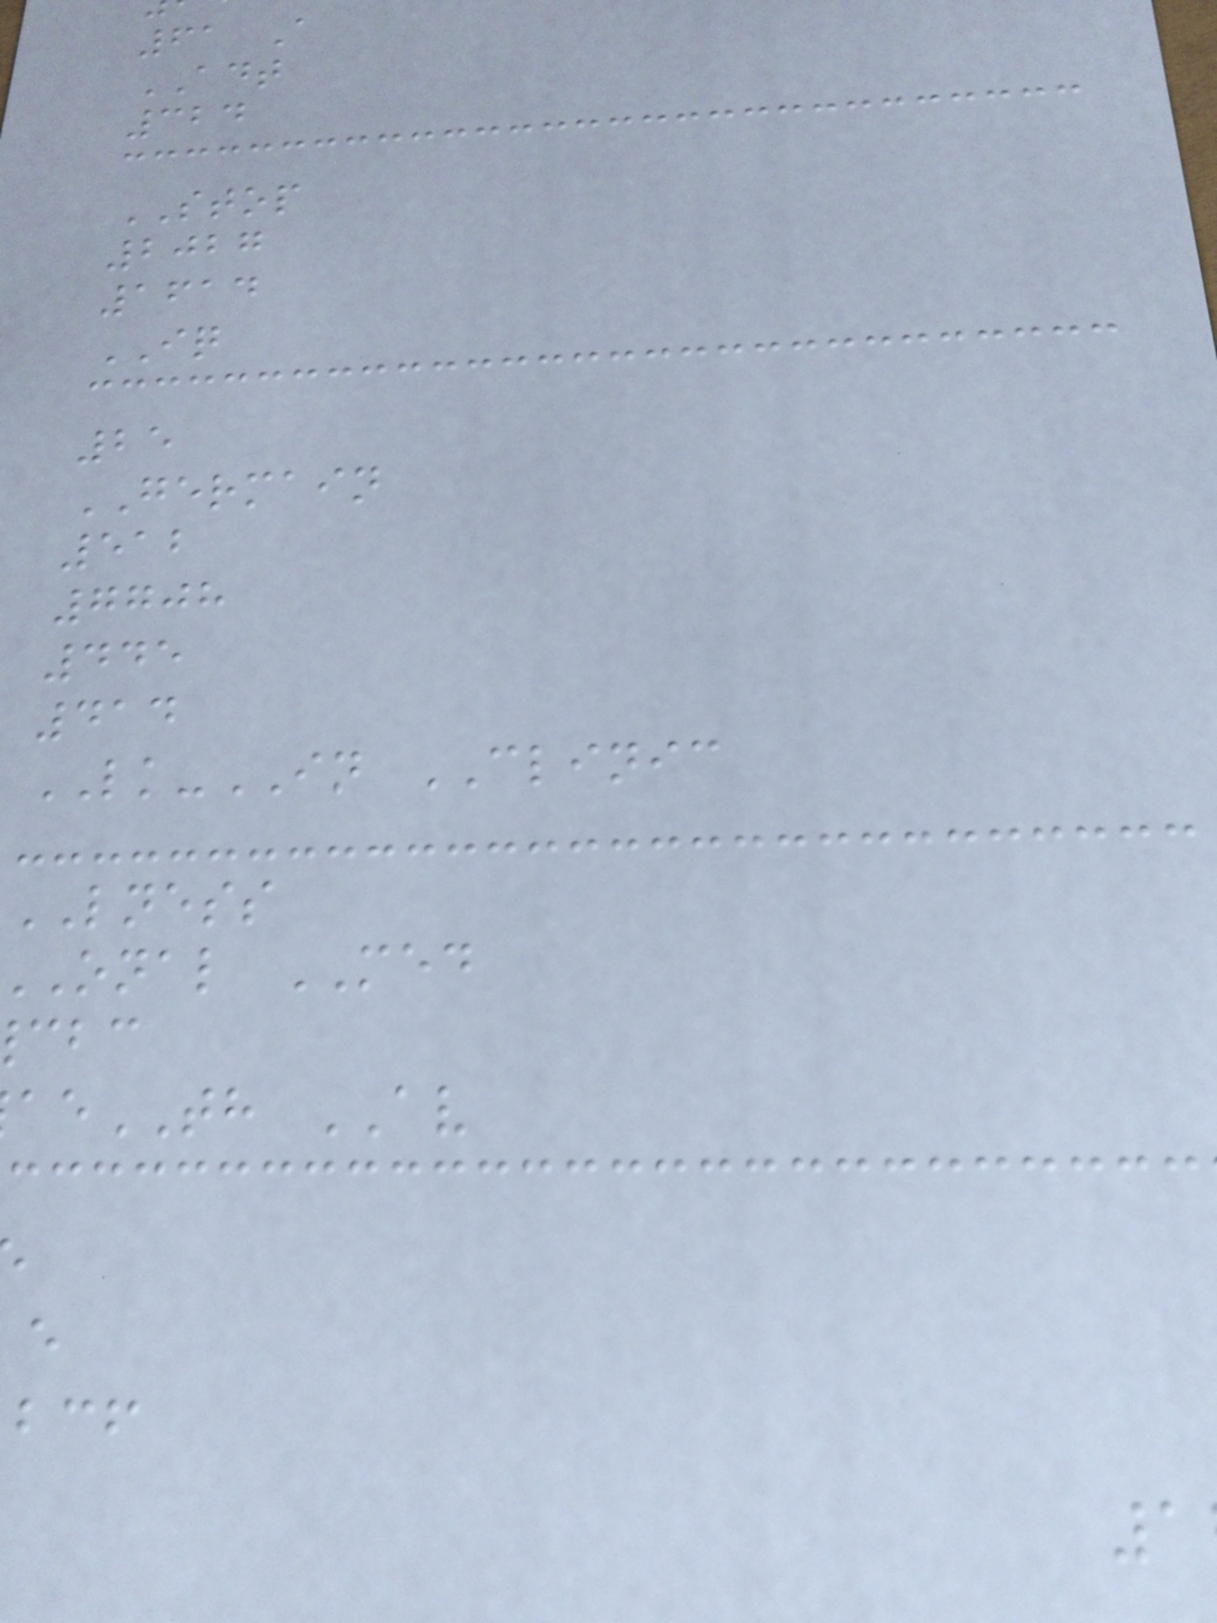61 A
ADT
324
STOP
2027
1614
IQ
25
GERMAIN
512
7708
445
414
LK-IN CLINIC
LNESS
onal MED
TH AV
